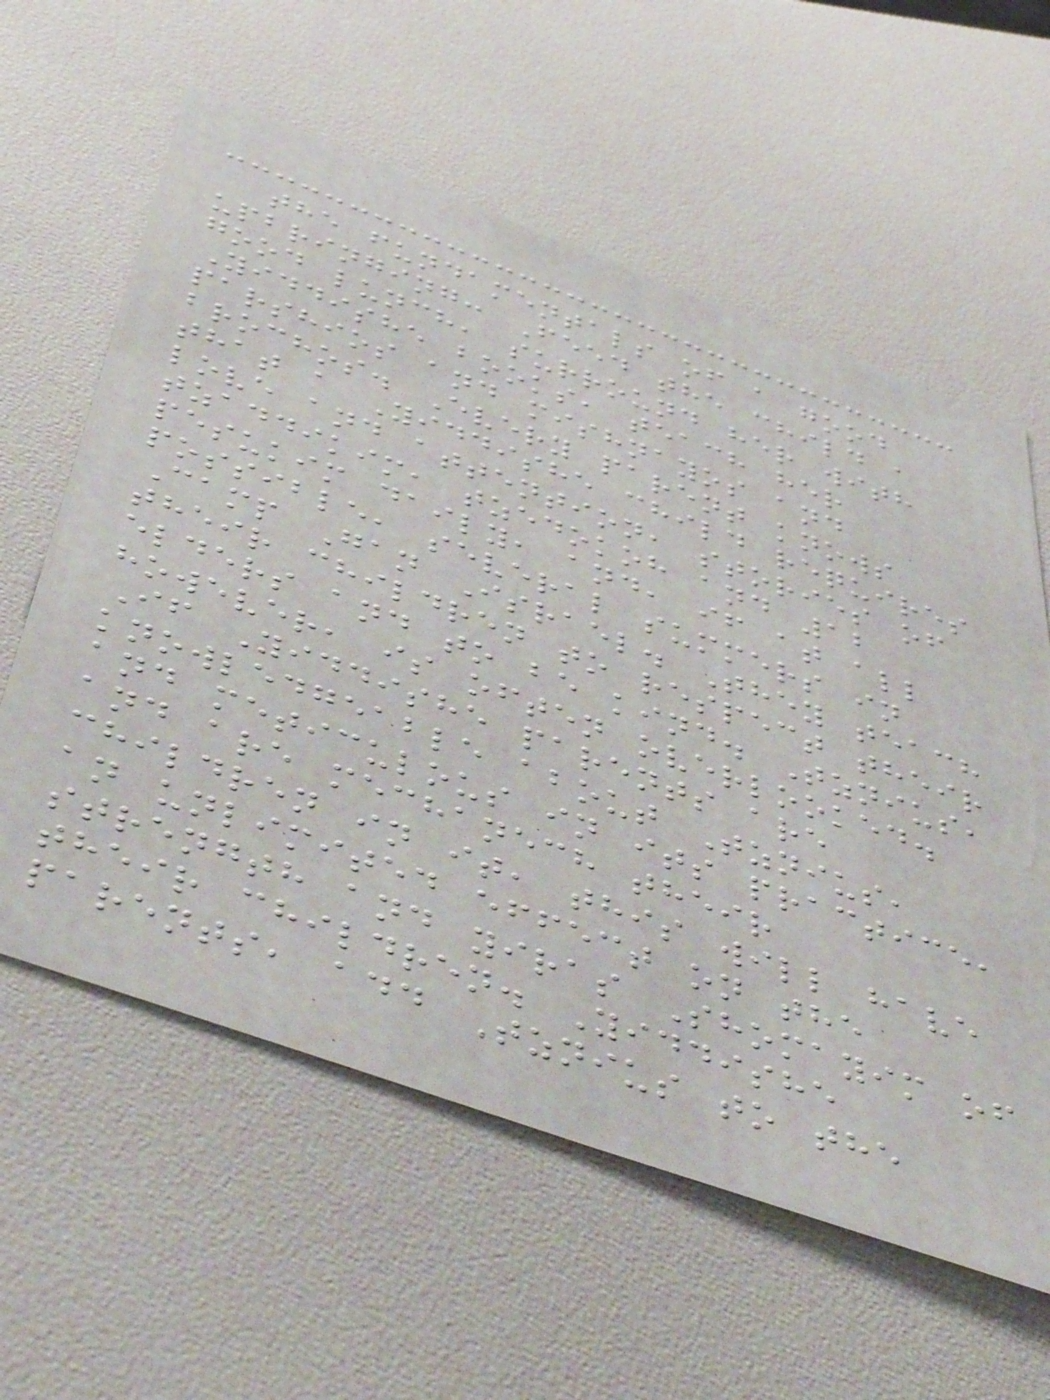the fundamentals of a good
upbringing: Feed the child a
good lunch, surround her with
Yiddishe books, teach her
parshios and mishnayos and
brochos. Every parent knows
that a Yiddishe child requires
love and attention, stories of
tzaddikim, tzedokoh and 12
pesukim daily, and, if at all
possible, several summers in
Camp Gan Israel. They teach
their children to respect their
elders and to be kind. Tznius,
however, is often overlooked.
If Yiddishe parents are
knowledgeable about Tznius,
and meticulous in its practice,
and are mechanech their
children in it, this will have
an unlimited effect on the
strength and yiras Shomayim of
their children. Yiddishe
parents, add Tznius to the
